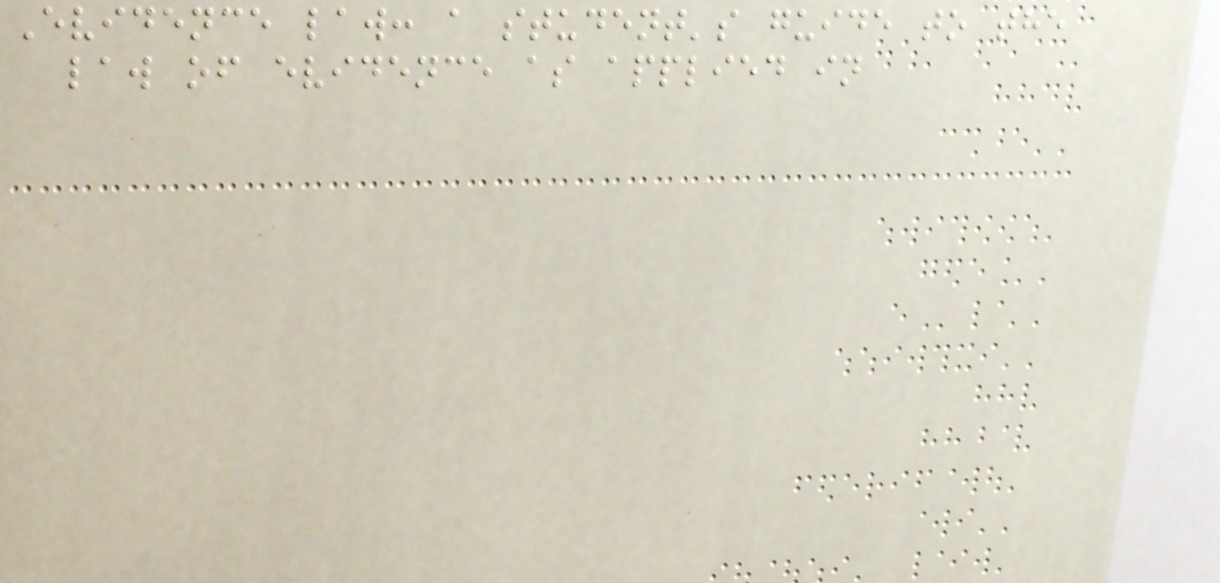Evidence law: a student's guide to the
law of evidence as applied in
